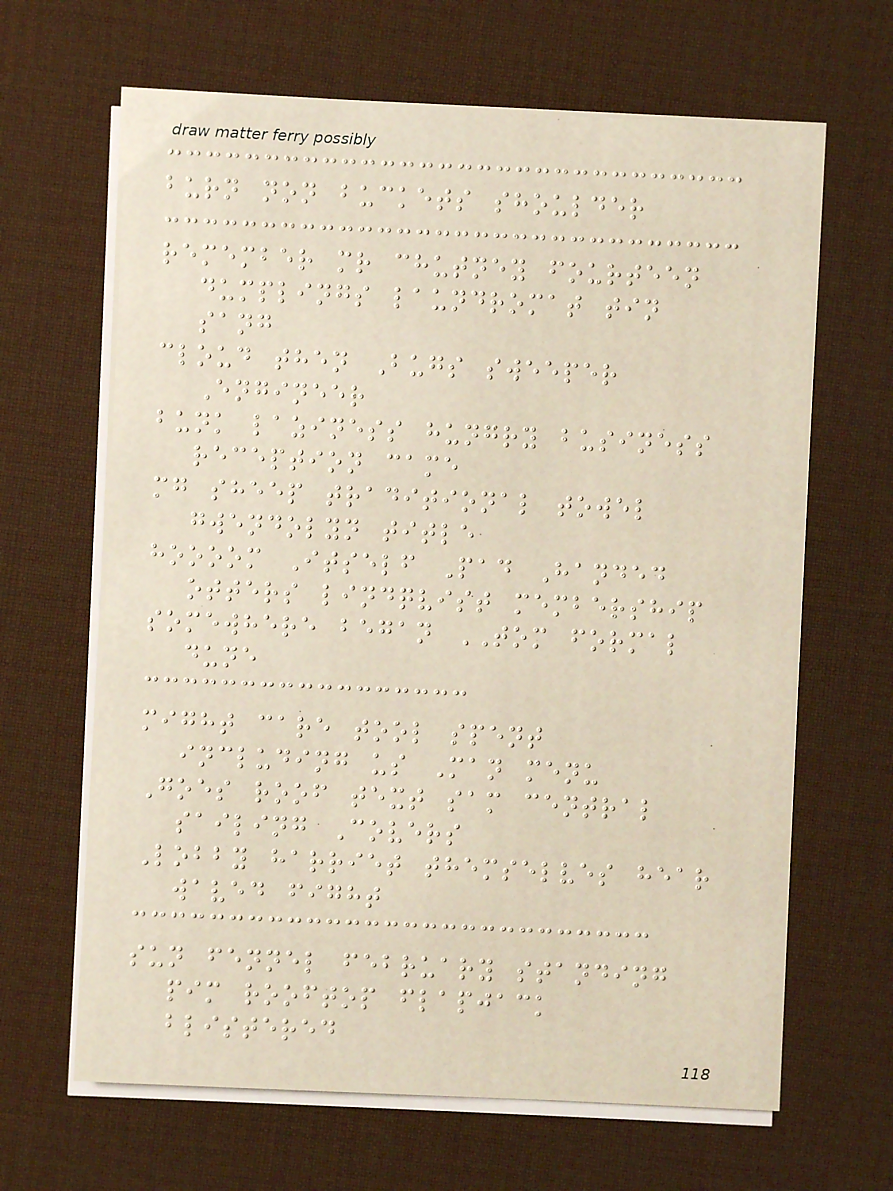burn non buckets shoulder
remember mr chutney fourteen
dumplings laundromat tin
sang
cloud then Bugs sweeper
Engineer
bunk laziness hungry business
reception came
mg sheep traditional towel
gwendolyn title
hoooom Itself Pad Handed
otters lindqvist membership
somewhere began TOM formal
dune
might care tool spent
including us Man menu
Goes roof text sam central
sailing Covers
Lobby harriet themselves hear
waved fight
sun fennel february standing
pim rooftop flapjack
blistered
